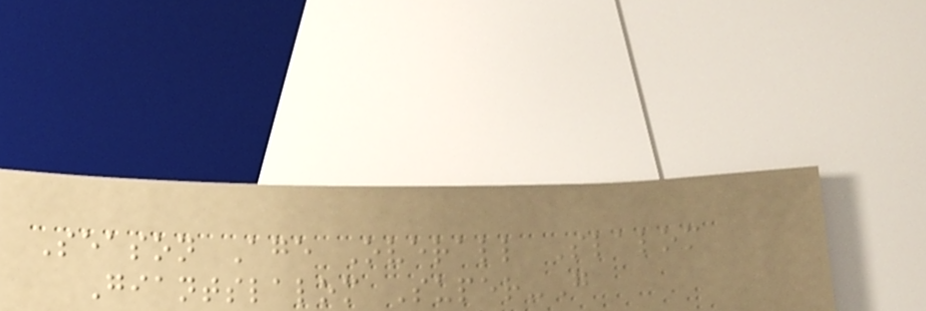Season Age Overall Slalom
Giantslalom Super-G
